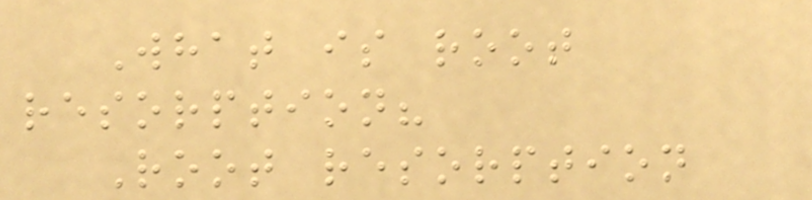What is root
resorption?
Root resorption
